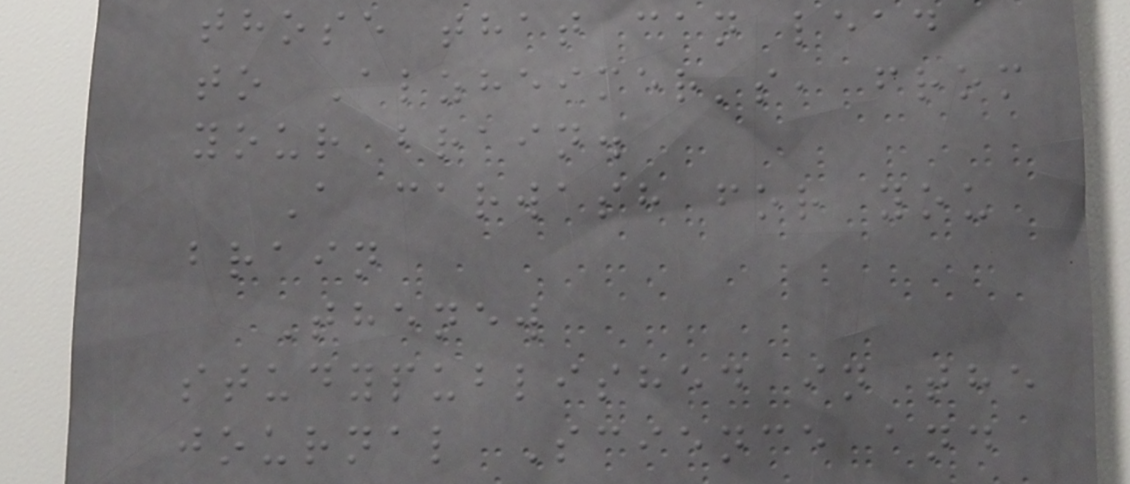those that can lead
to Alzheimer's, from
your brain.
A carwash for you
brain
Thenew
studypublished in the
journal Science and
